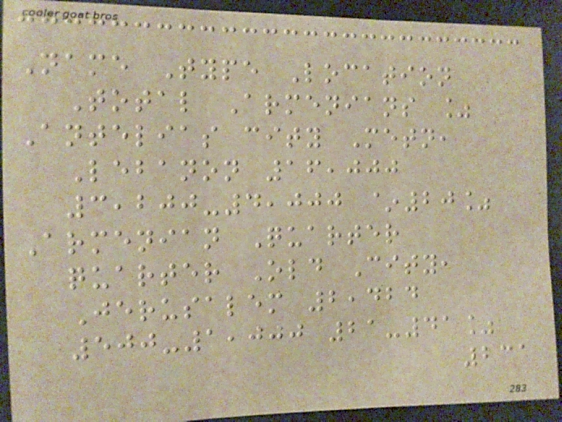Name Type Location
Total Armenians %
Antelias city Metn,
Lebanon 16,000
3,200-4,000 ~20%
Armenian Quarter
quarter Old City,
Jerusalem 2,424
500-1,000 21-41%
231
